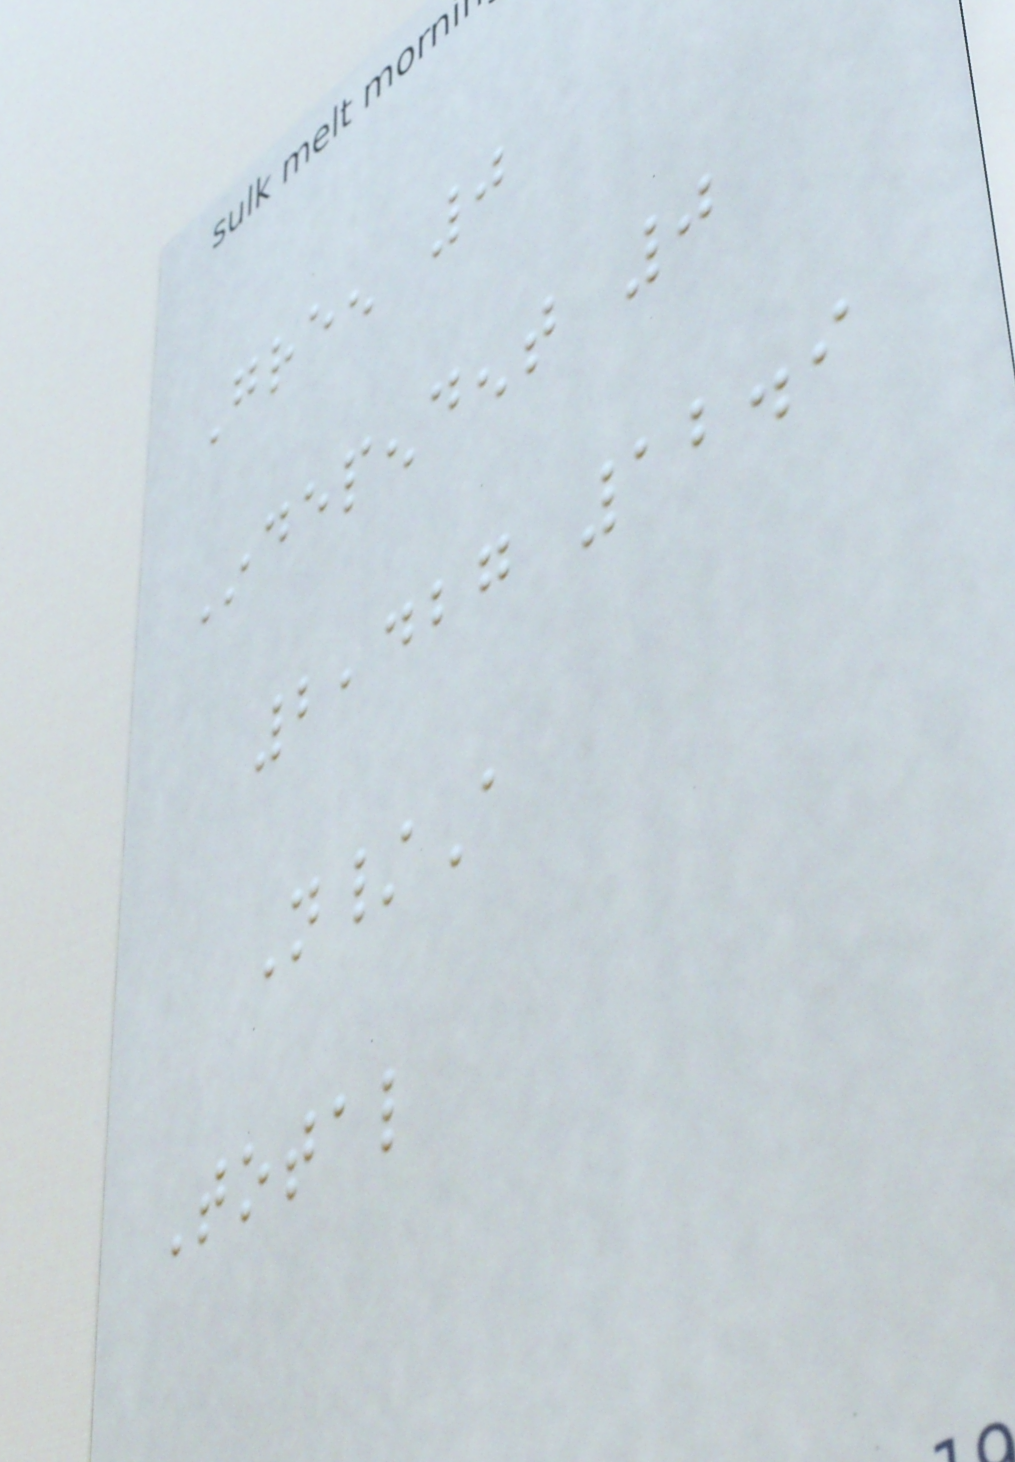Green 0
Independent 0
2,427 12.9
N/A
Total
